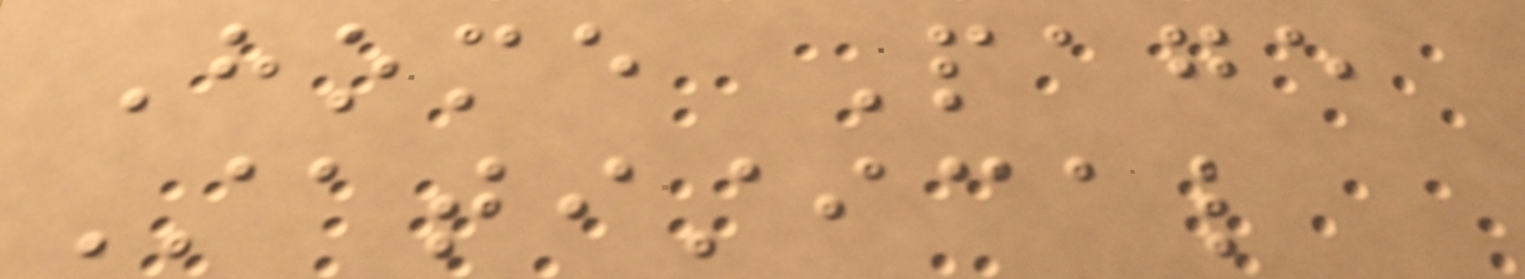Home Page
Statistical
